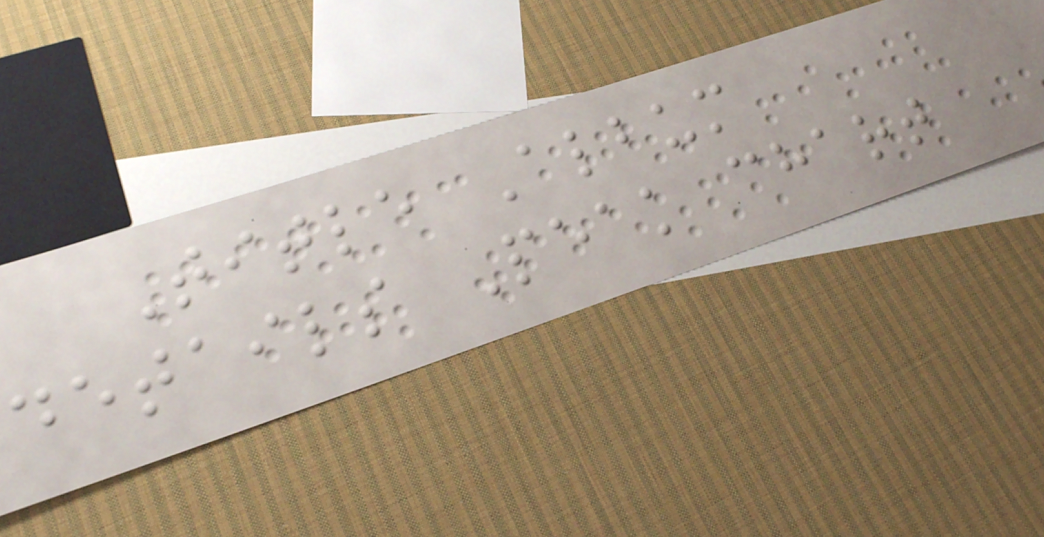Title Album
details Peak chart
